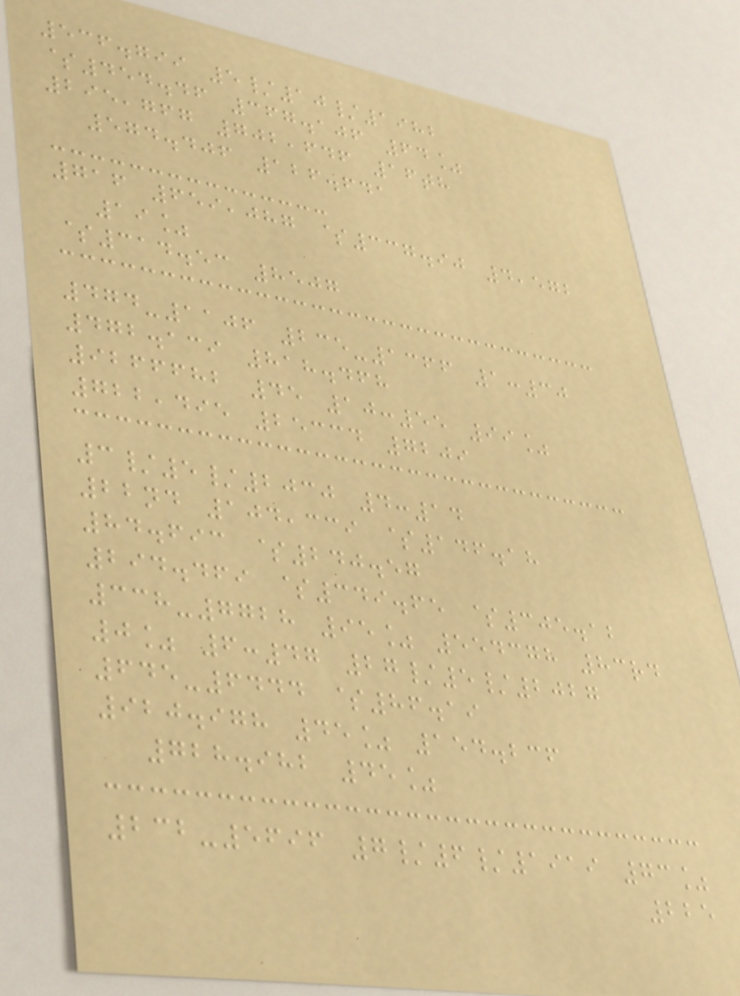536.799 5/10/1982
$454.46 367.106 64%
295,767 702,646 16th
574.406 126.641
716 659,087 $337.90 4,572
19%
$314.53 8507
474-1106 235-1366 1:30
472.139 818.468
9266682 45 10:55 99%
722,495 25334 7209
3/5/2030 4:14
22nd 104,339 $146.18
84.693 $240.57
294.469 $349.65 $305.12
338-7728 95% 554378 83rd
0% 6:47 27/5/2027
645-6444 $86.19
920.978 45% 154.236
728.982 45%
232-5696 7/6/1919 73%
225
